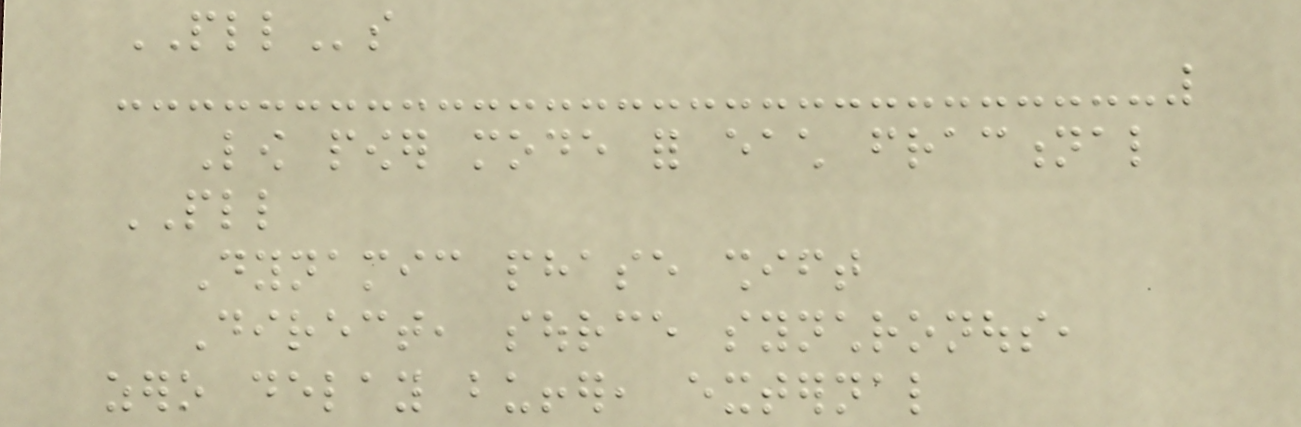PLLs
Low power mode for each fractional
PLL
Dynamic phase shift
Direct, source synchronous,
zero delay buffer, external
